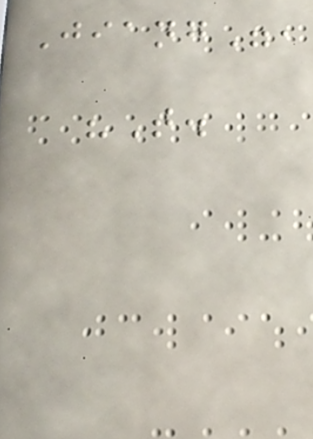Jiang",
"T.
